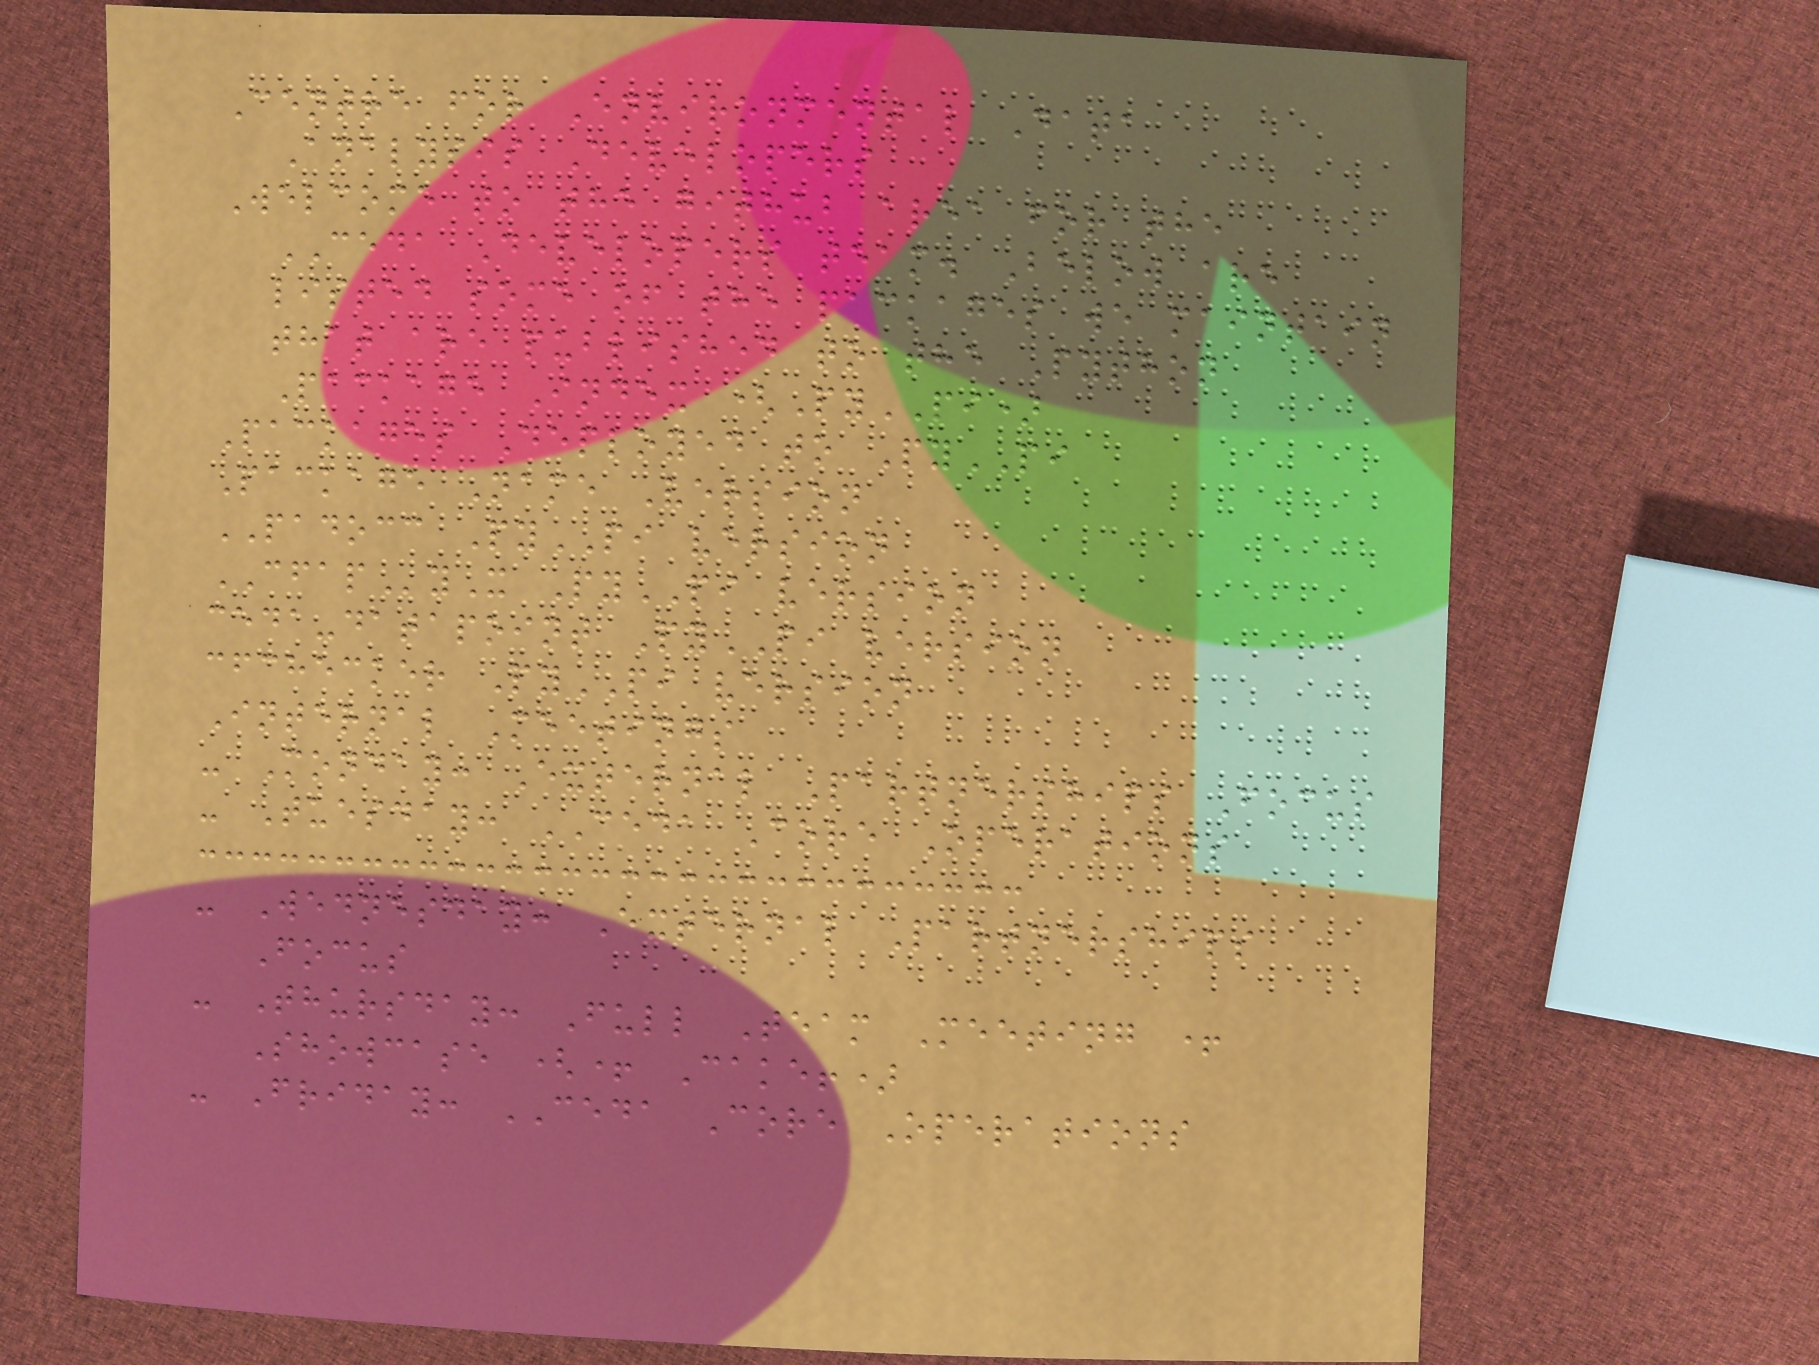Centre for Environmental Data
Analysis Developers
Welcome to the github area for the
CEDA Developers team. Below are
listed some of the packages we maintain
that are published to the Python
Package Index (PyPI)
Packages Deployed to PyPI
Package Name Version
PADOCC PyPI version
CFAPyX PyPI version
ceda-datapoint PyPI version
cfchecker PyPI version
Internal Meetings
- Monday: External Partnerships Focus
- Tuesday: CEDA Core Operations
- Wednesday: External Partnerships
Focus
- Thursday: Full Team Meeting +
Showcase (+ Cake!)
- Friday: CEDA Core Operations
